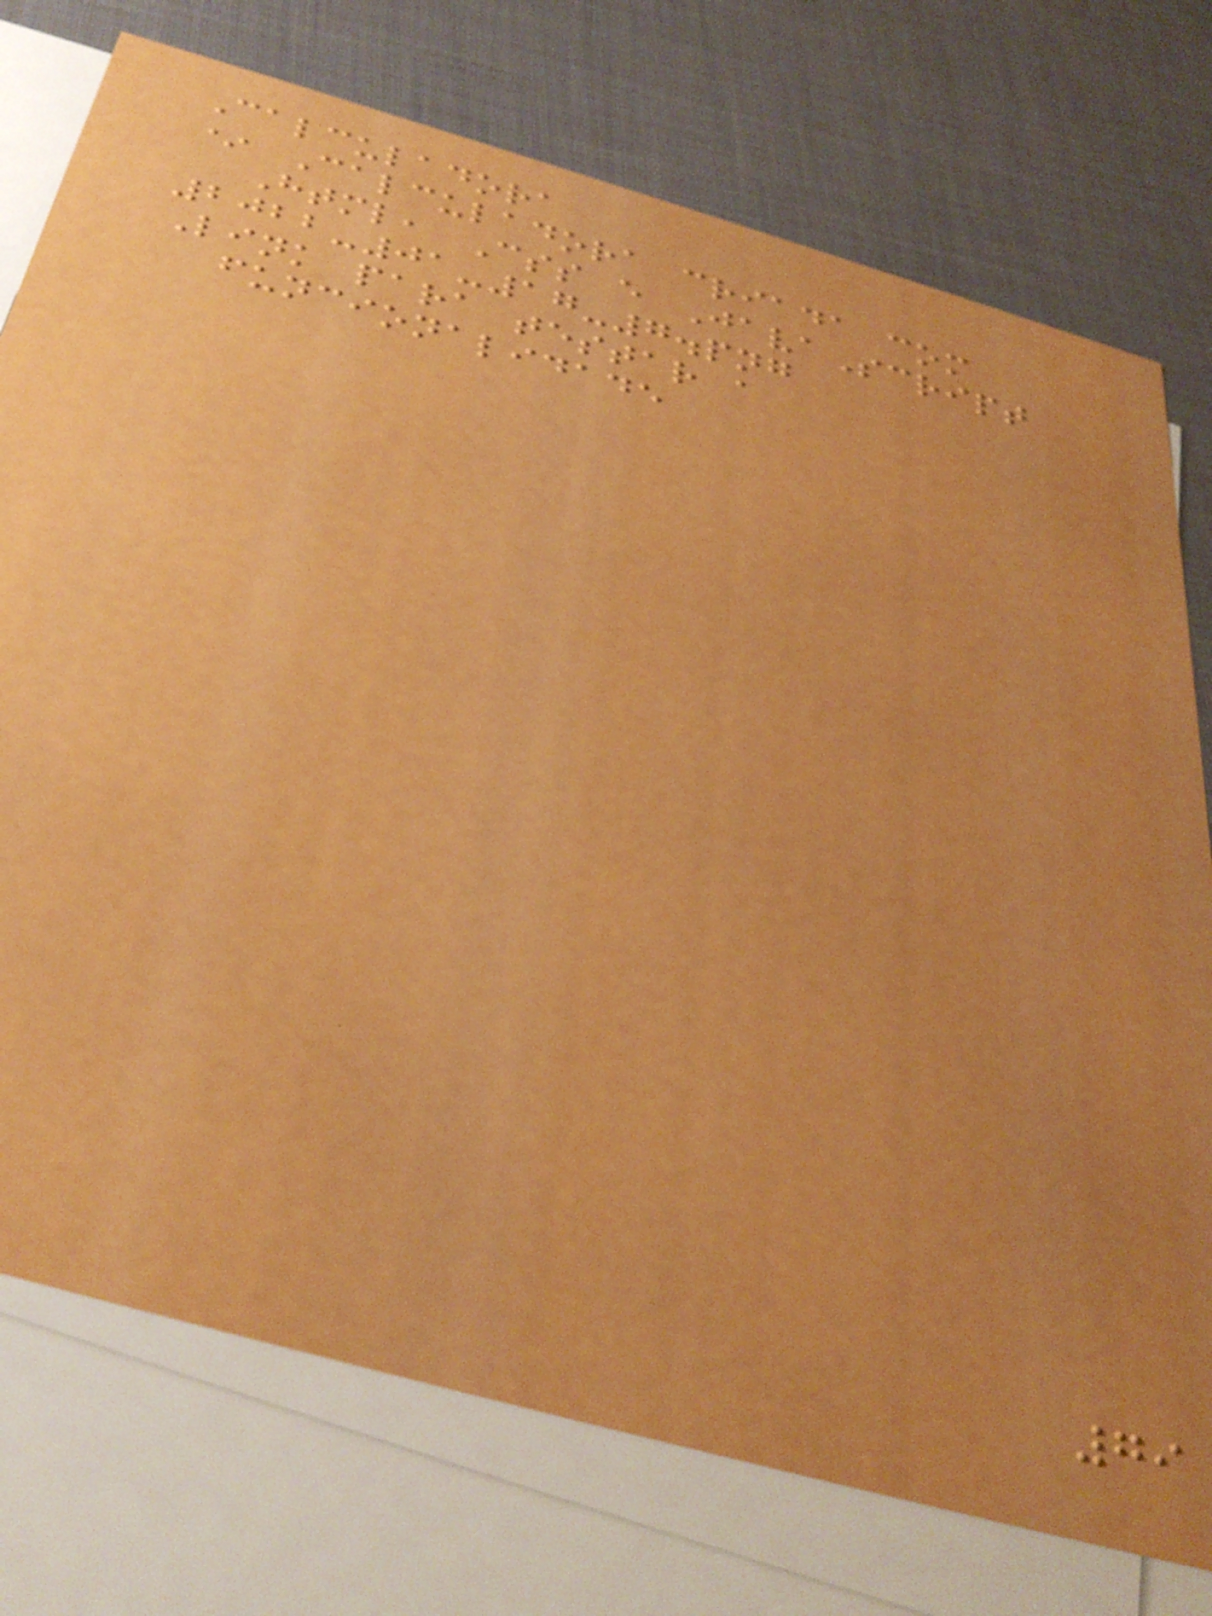Calculadora
* Calculadora criada com
Html, Css e JavaScript
2022-01-17-7.png
Link para testar a
funcionalidade
79
